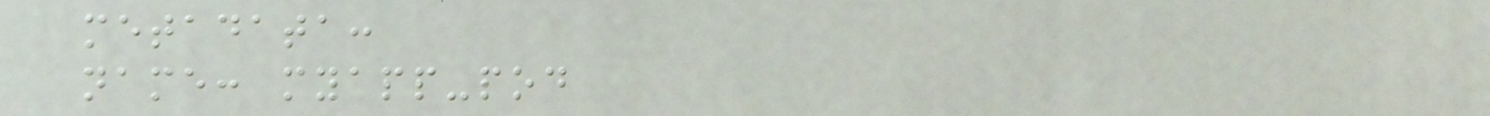metadata:
name: myapp-pod
